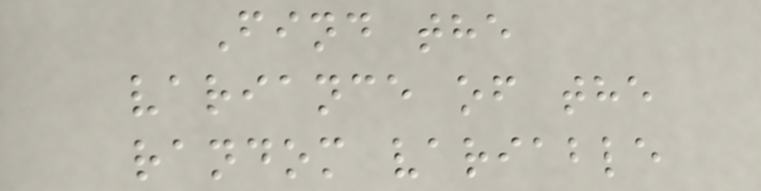Find the
variance of the
random variable
